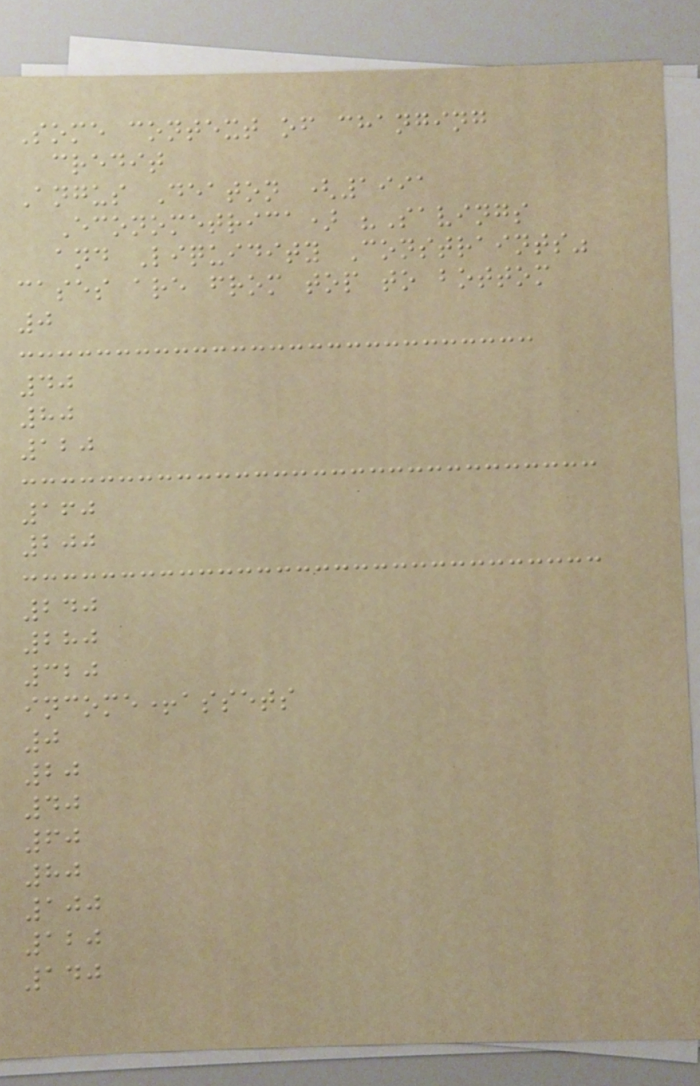Some context of changing
credit
Angus Deaton (1991
Econometrica) "Savings
and Liquidity Constraints"
cases are from top to bottom
0
40
80
120
160
200
240
280
320
income+assets
0
20
40
60
80
100
120
140
